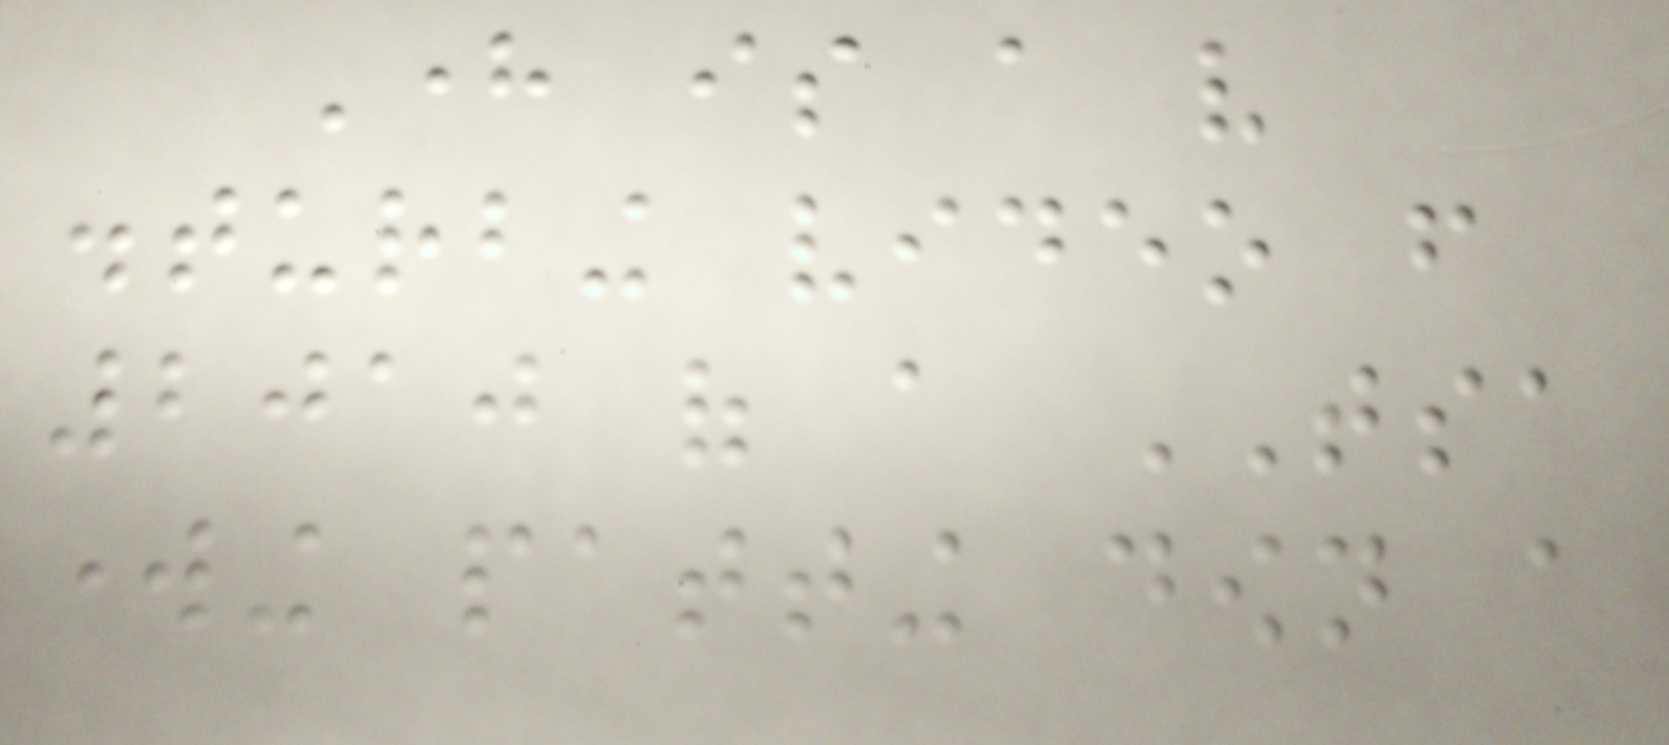Here is a very
disturbing video from
2010 of a TSA
working patting down a
